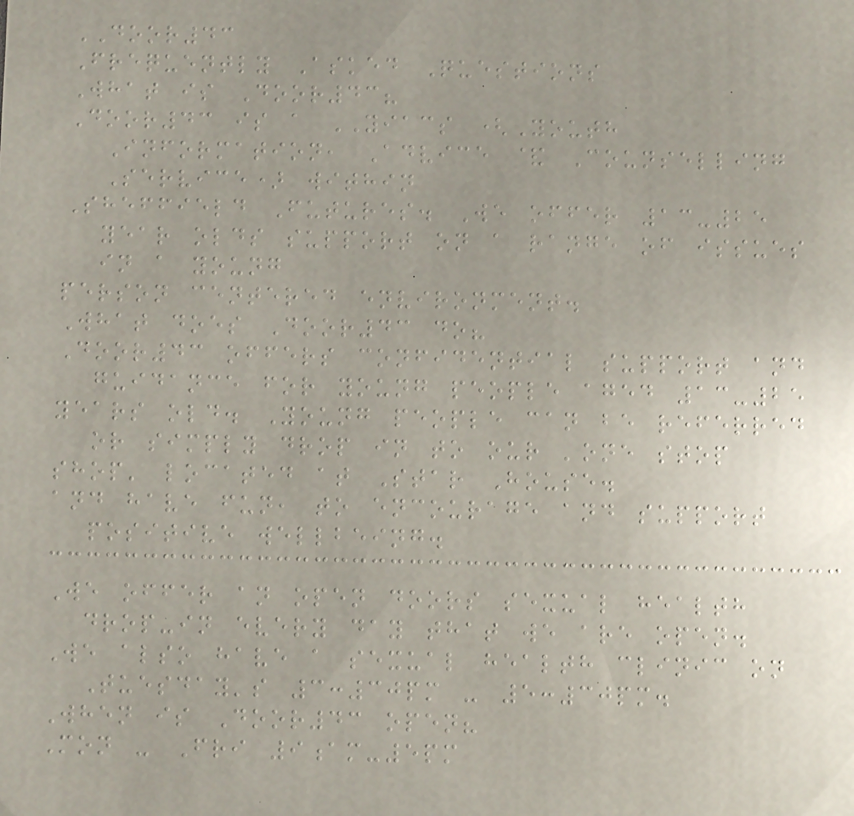DOOR43
Frequently Asked Questions
What is Door43?
Door43 is a YIACS (Youth
Information, Advice & Counselling
Service) within
Sheffield Futures. We offer 13-25
year olds support on a range of issues
in a young
person centered environment.
What does Door43 do?
Door43 offers confidential support and
guidance for young people aged 13-25
years old. Young people can be referred
or simply drop in to our 'one stop
shop' located at Star House.
and have fun, to encourage and support
positive wellbeing.
We offer an open doors sexual health
drop-in every day that we are open.
We also have a sexual health clinic on
Tuesday's 3:30pm - 5:30pm.
When is Door43 open?
Mon - Fri 9am-5pm
